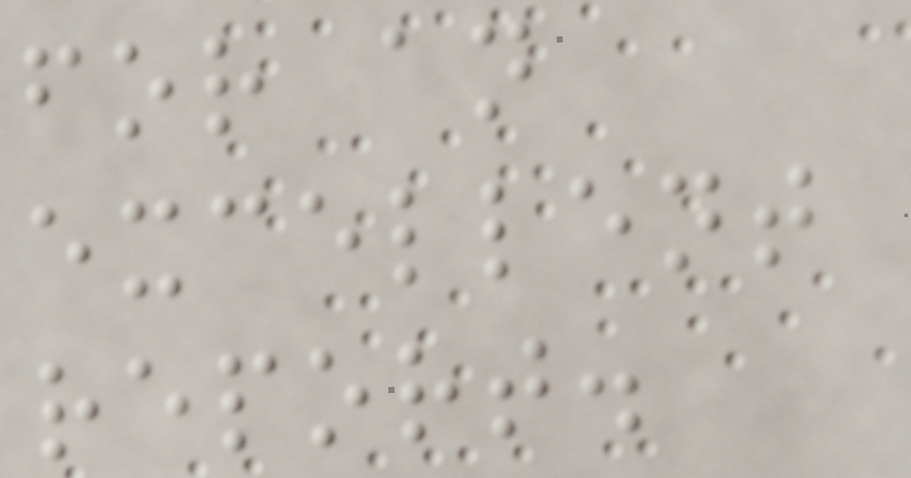for an
excellent
report.
